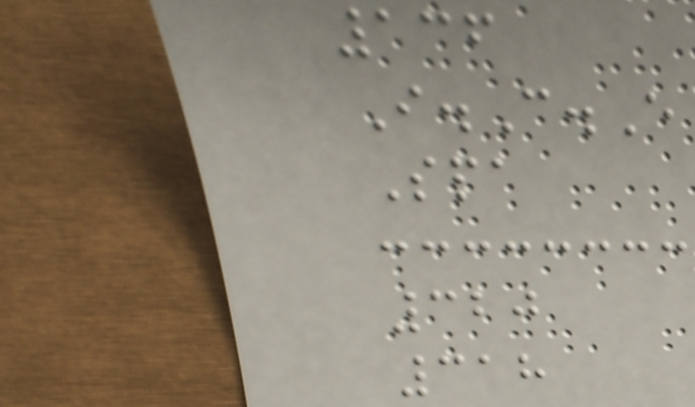136
I.C.E
Spa
320
318
